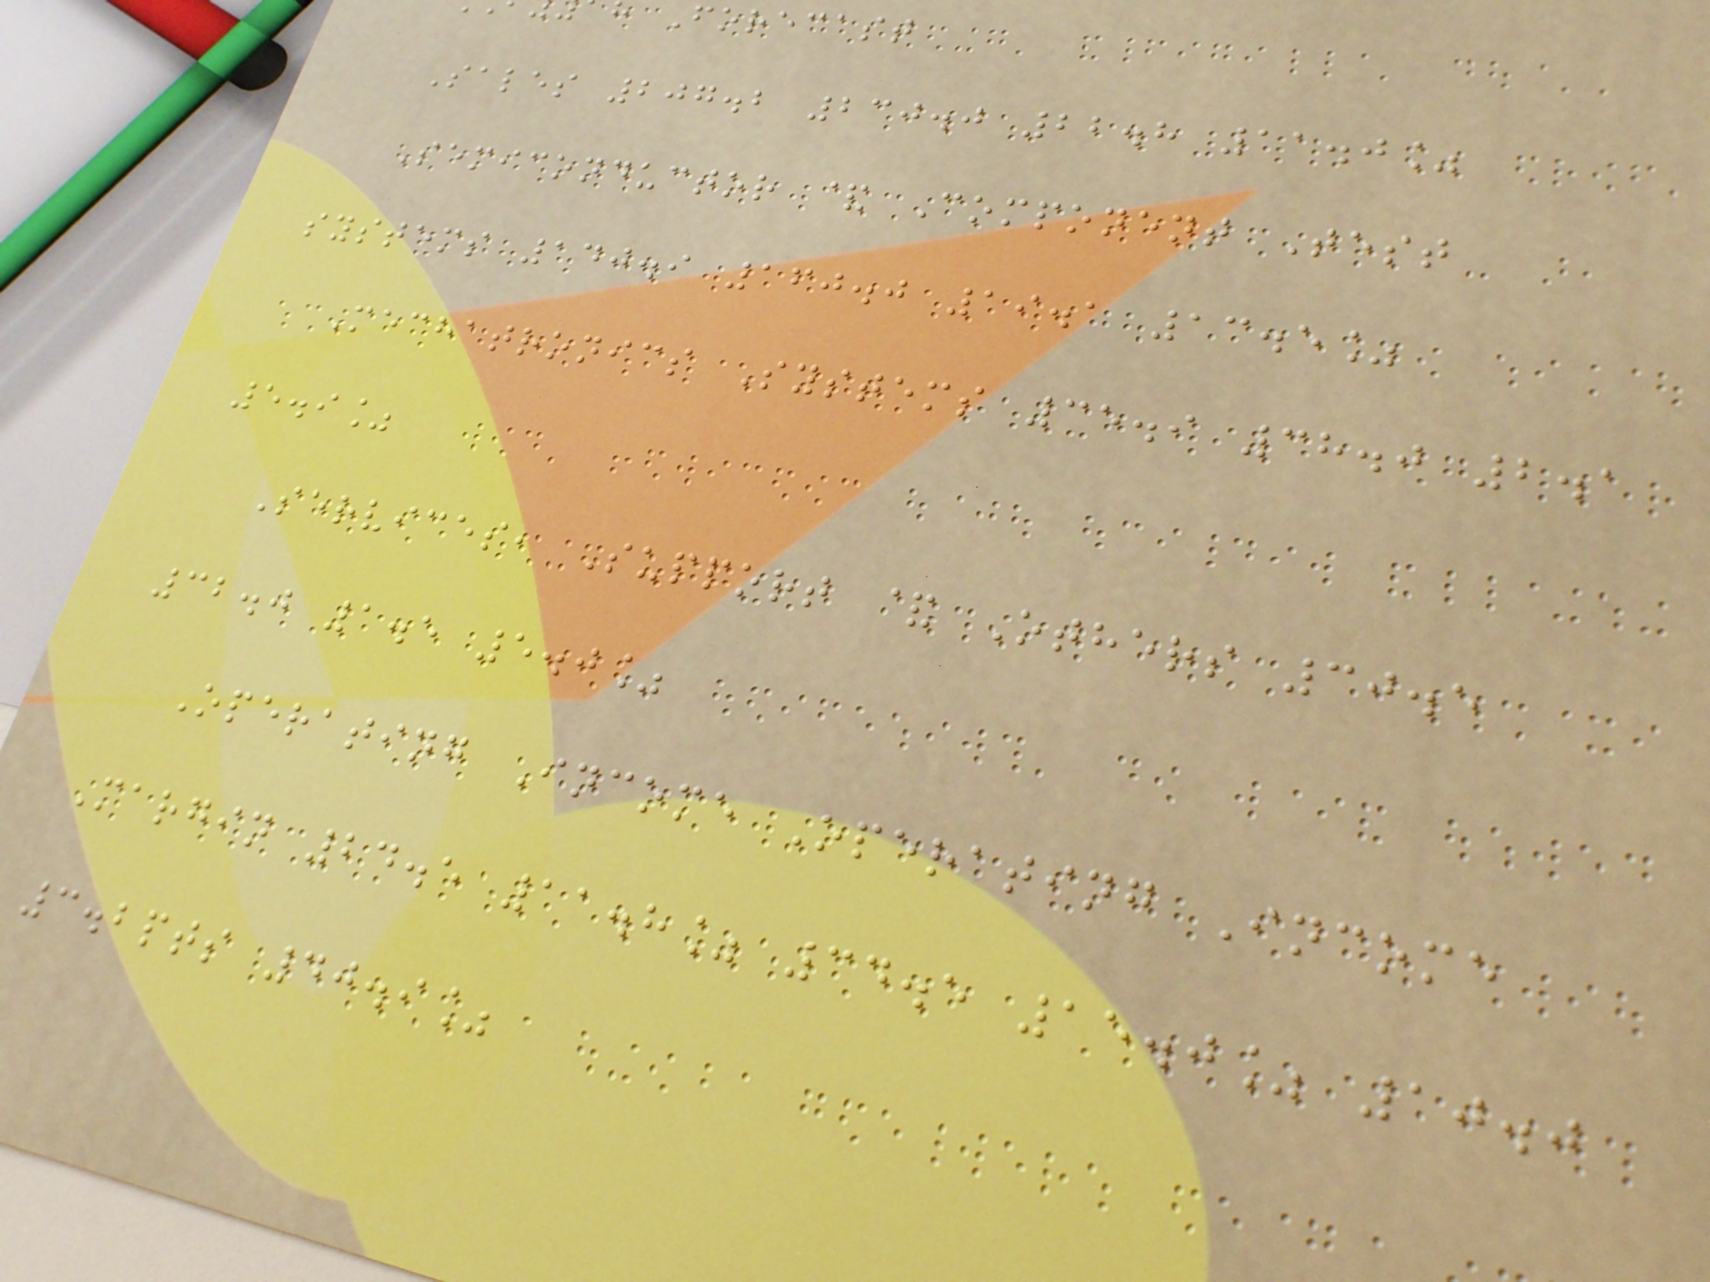Forecast
Sales 207.2 230.0 22.8 11.0%
Semiconductor & Component Test
systems 140.9 160.0 19.1 13.5%
Mechatronics Systems 35.9 38.0 2.1
5.9%
Services, Support & Others 30.5
32.0 1.5 5.0%
Operating Income Operating Income
Margin 24.5 11.8% 34.5 15.0% 10.0
3.2pts 40.9%
